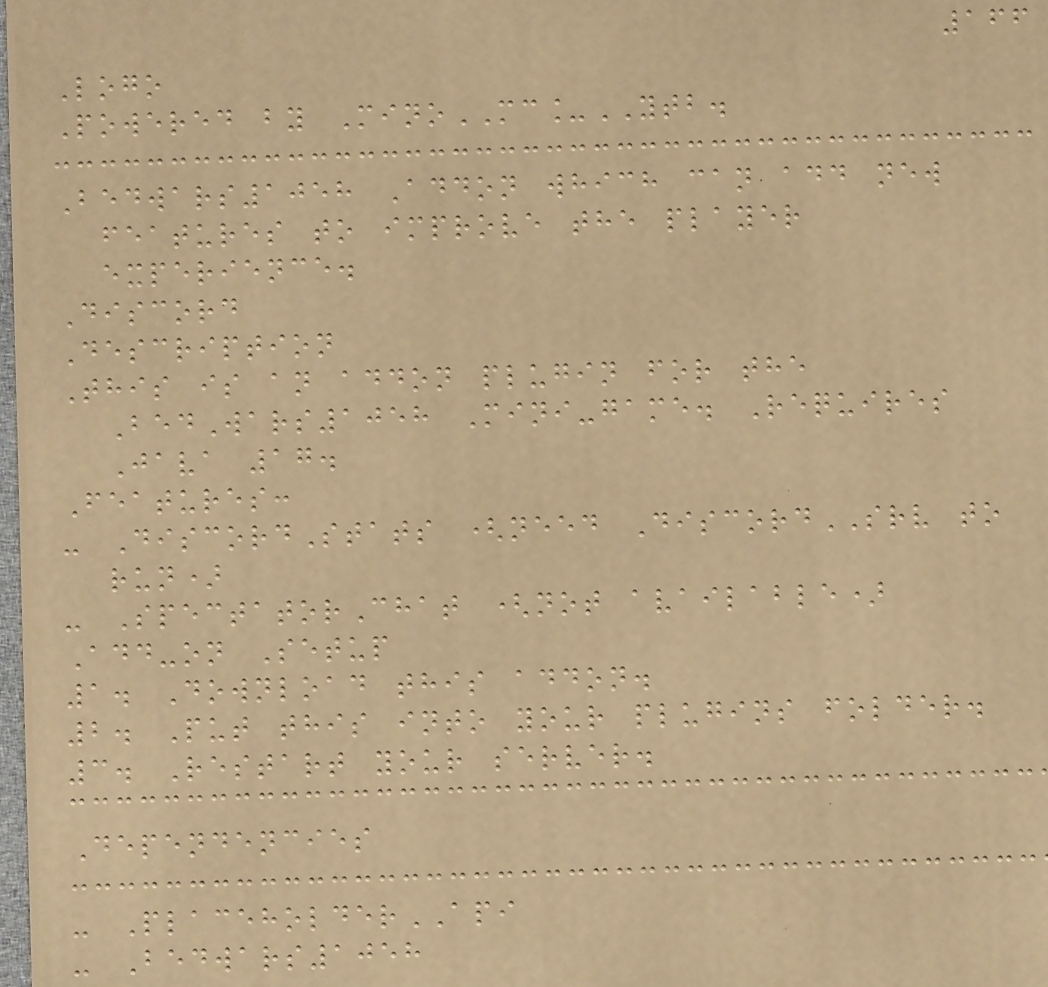166
Logo
Powered by MinoMC_YTB.
Bedwars1058 Addon which can add new
features to improve the player
experience.
Discord
Description
This is an addon plugin for the
BedWars1058 Mini-game. Requires
Java 17.
Features:
- DiscordStats (need DiscordSRV to
run)
- SpectatorChat (not available)
Add-on Setup
1. Download this addon.
2. Put this into your plugins folder.
3. Restart your server.
Dependencies
- PlaceholderAPI
- Bedwars1058
